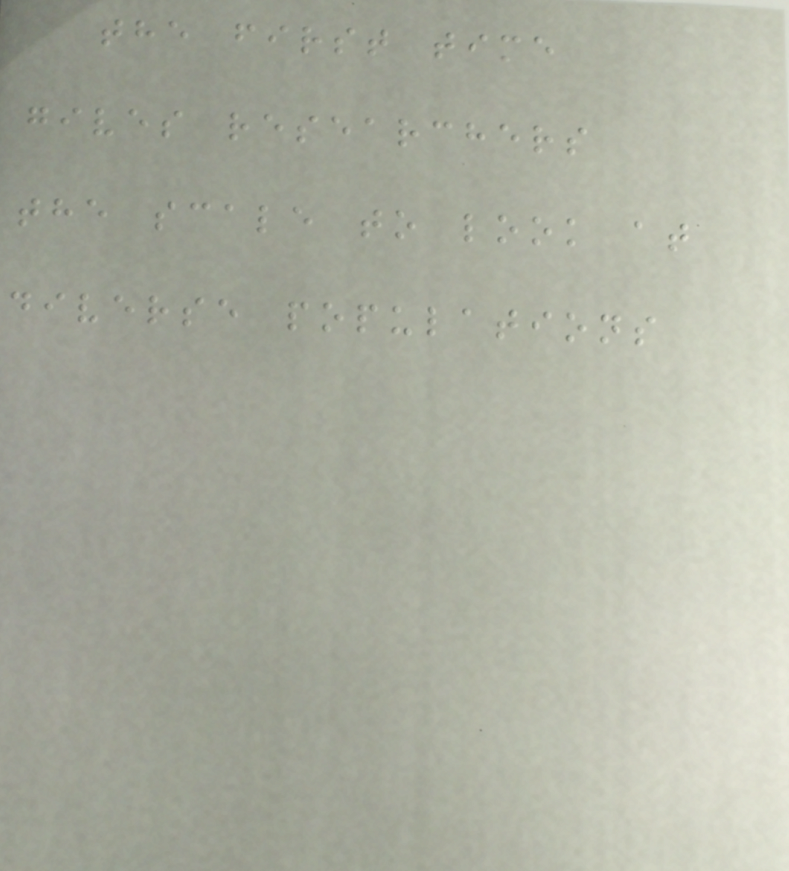the first time
gives researchers
the scale to look at
diverse populations
